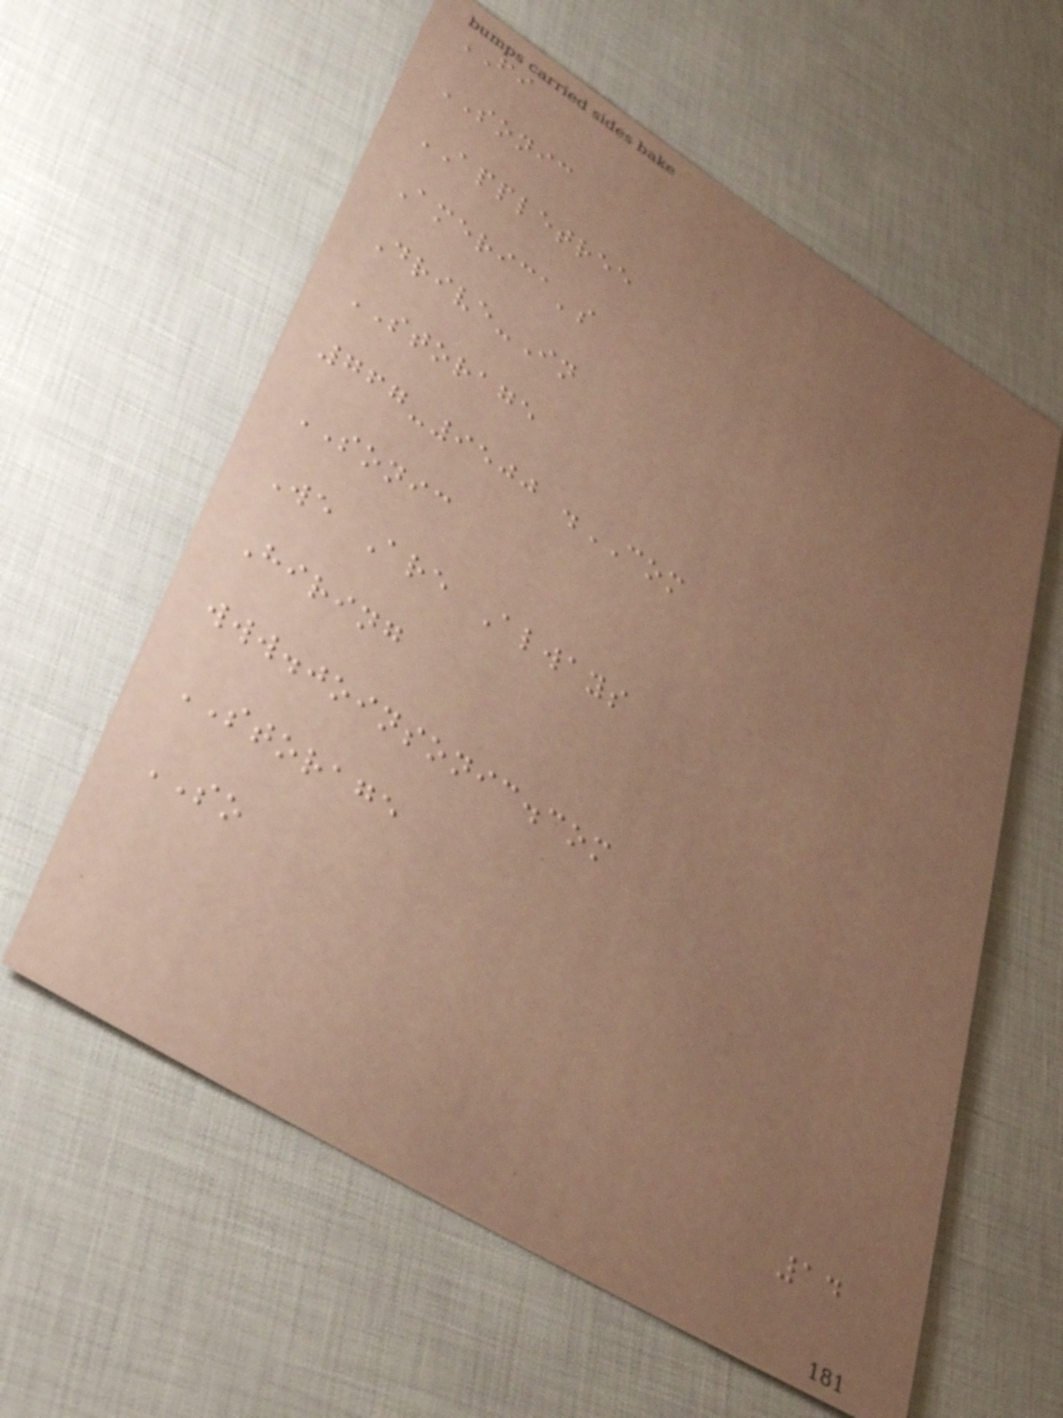FI
SONIC
APPLETREE
America's
Drive-In
STORAGE
767-9500 .COM
SONIC
We Are Always
Hiring
www.joinsonic.com
STORAGE
SO
14
